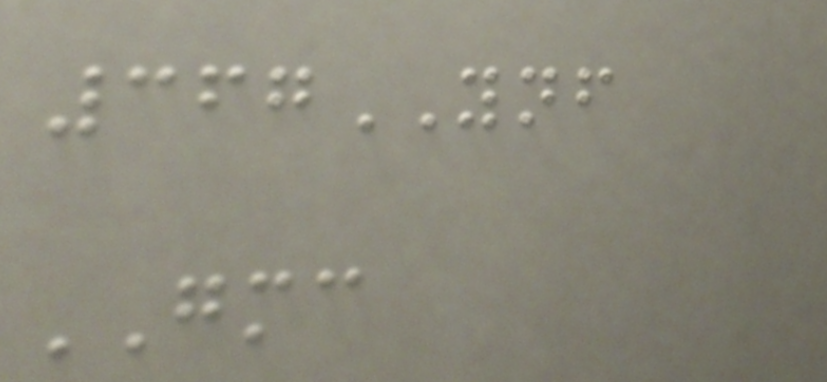367YNF
GMC
